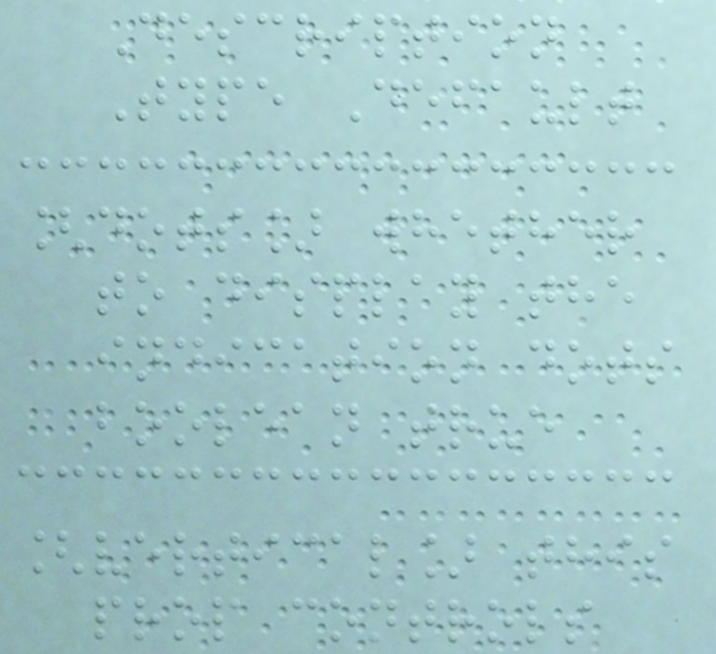Description
Type Default
[dots] whether
to display the
indication dots
boolean true
[vertical] this
prop controls
